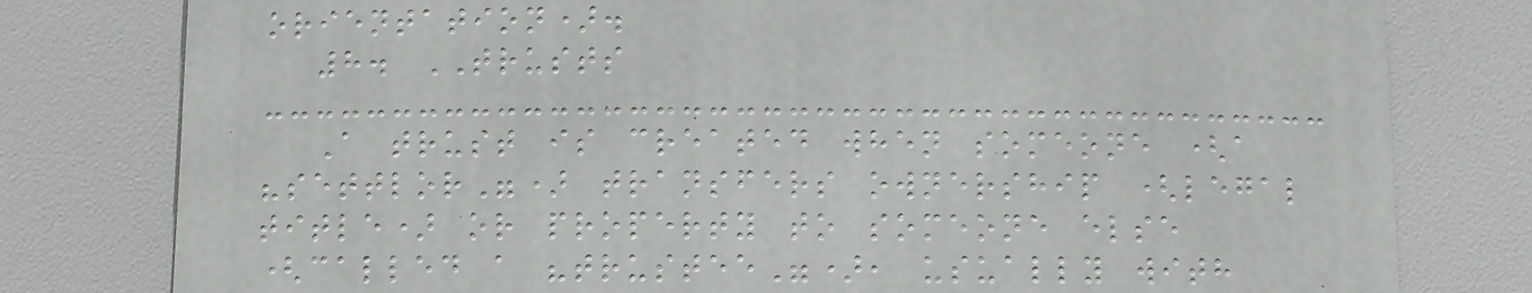orientation).
8. TRUSTS
A trust is created when someone (a
"settlor") transfers ownership (legal
title) or property to someone else
(called a "trustee"), usually with
